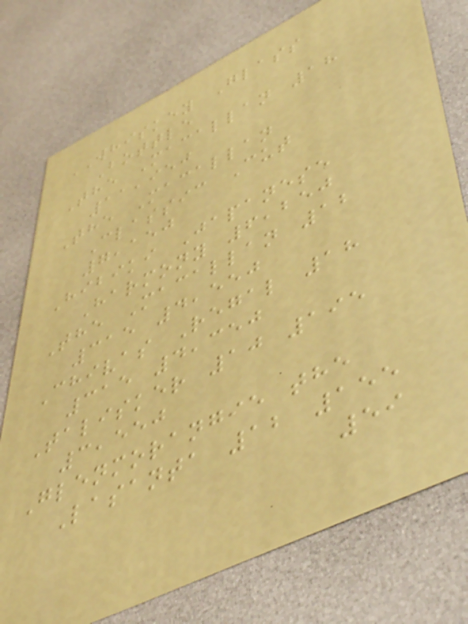WHISKEY Glass
Bottle
The Macallan 18
11,950
The Macallan
Classic Cut
7,150
Hibiki Japanese
Harmony 6,250
The Macallan 12
315 4,550
Chivas Regal 18
315 4,350
Talisker 10 195
3,550
Glenmorangie the
Lasanta 12 155
59
